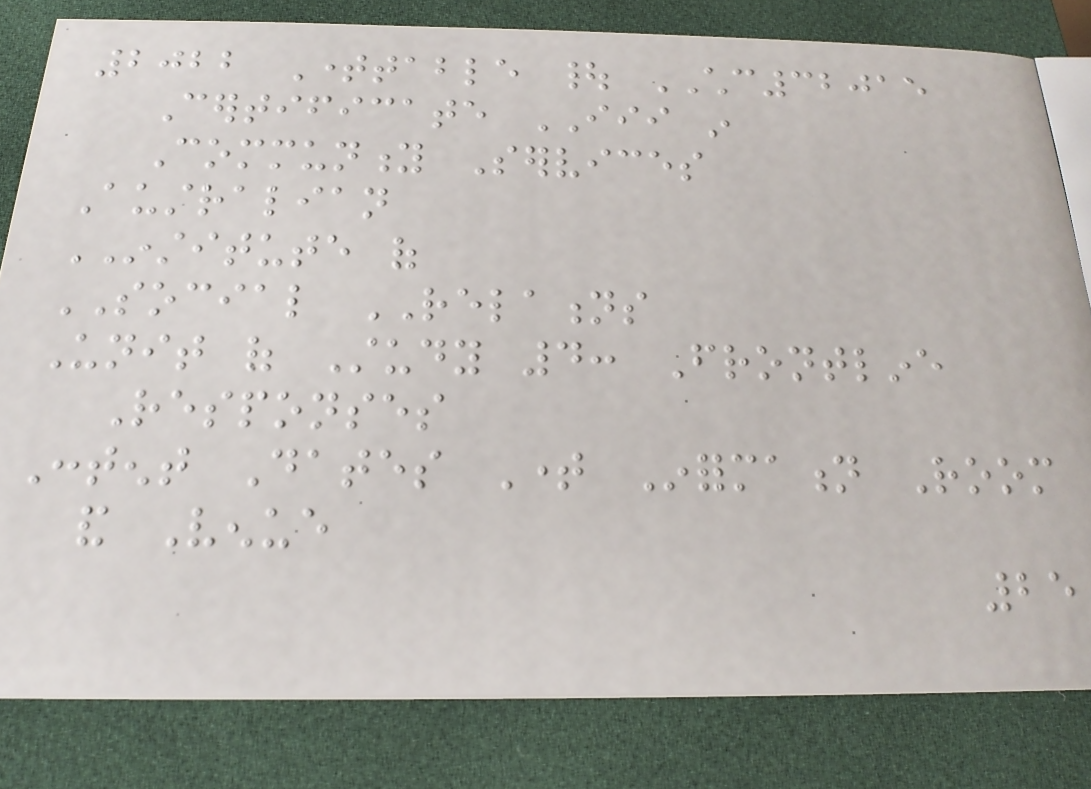2022 Timetable | CHC32015
Certificate III in
Community Services
Australian
INSTITUTE of
SOCIAL RELATIONS
Unit of Study 4: Frontline
Responses
Content Dates Time Information Room
and Venue
25
